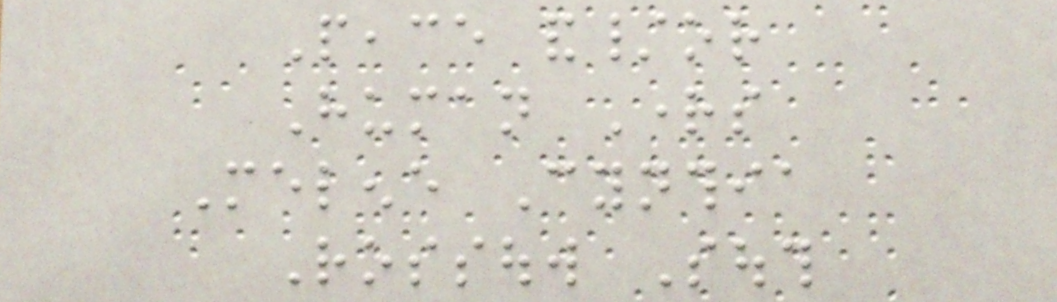Peace and/or
Human Rights
Melene Cynthia
Rossouw South
